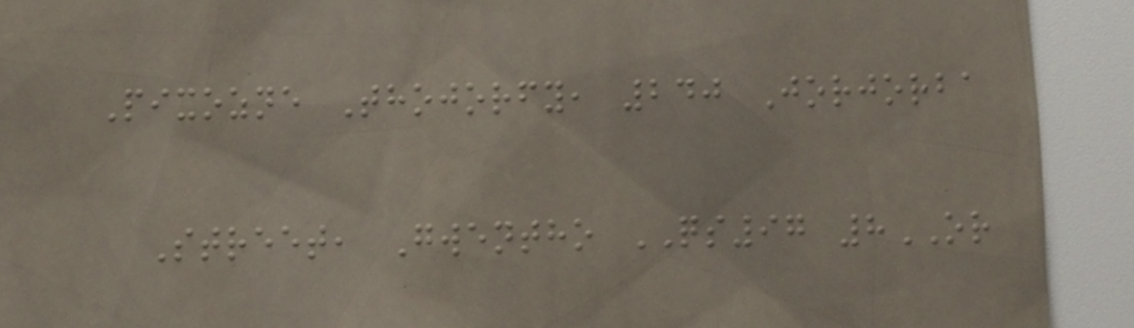Pixozne Thojorfy, 240 Jorjorba
Street, Gwentho QS97 8OR
